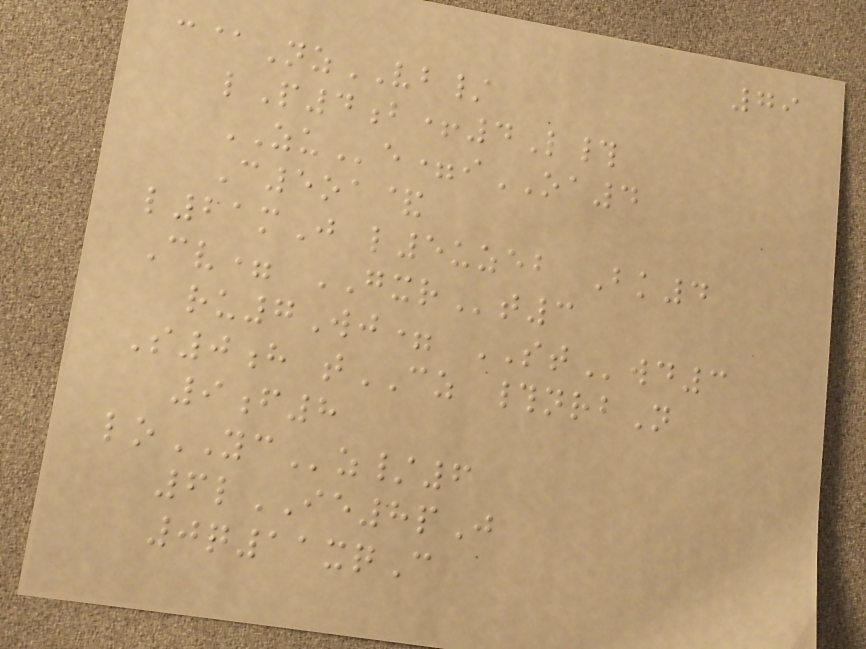79
c@NzVB/
lP4b+4L#
ZUe=iOA4
C5oa&
l21mJ l5uzeb Bk4
Cv= GXRt3
ru7Wj= STwd3
S0h tCZ #nrbN
9f8
loYCz/6
6lIE8pJ
0q11xqC
